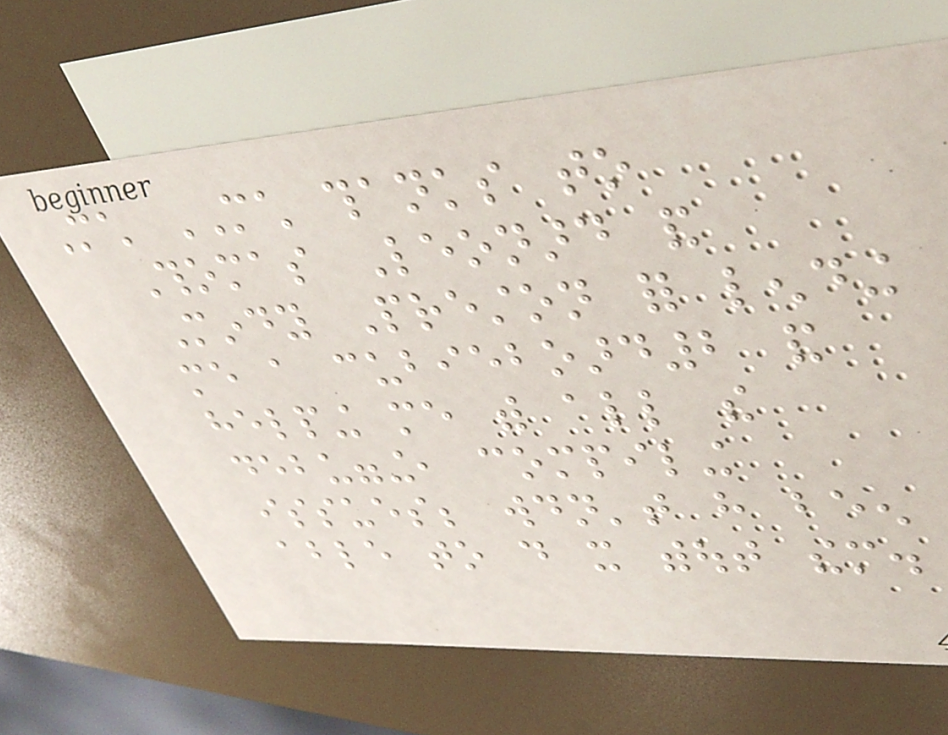Much MUCH thanks to
Thomas Leonard and
Mindy Preston for lending
me a cubieboard2 and
helping me with all the
debugging, compiling
issues; wouldn't have been
able to do it without them.
